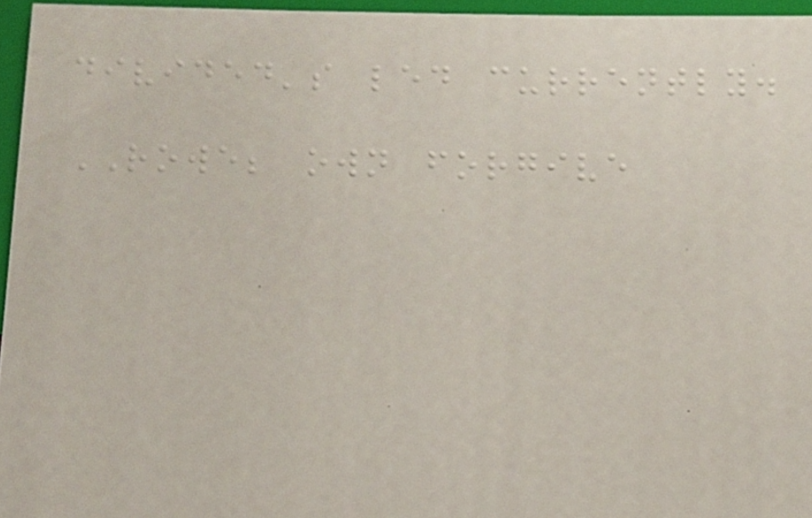divided's led currently.
ROWE; own forgive
